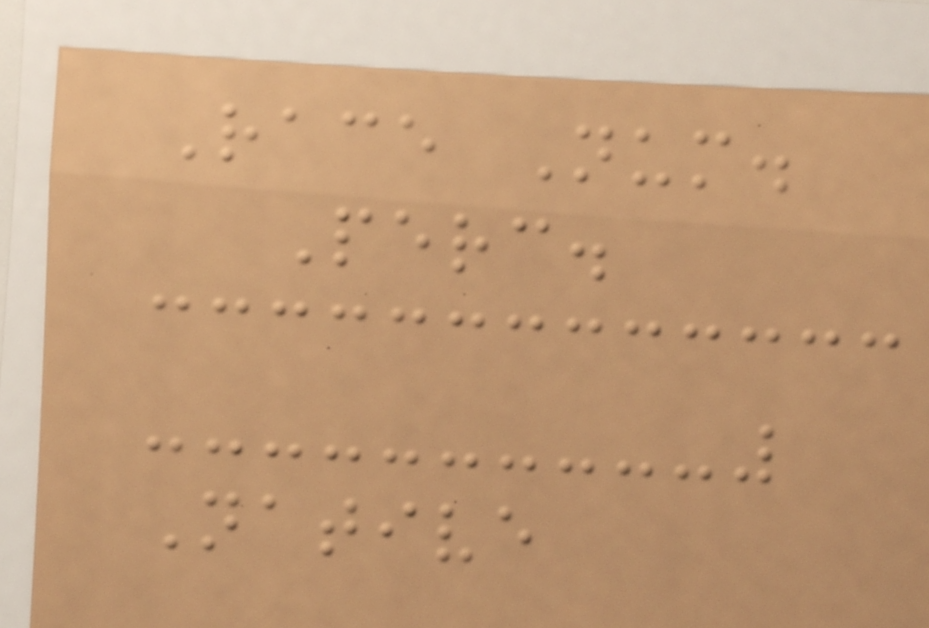Race Num.
Perc.
Native
